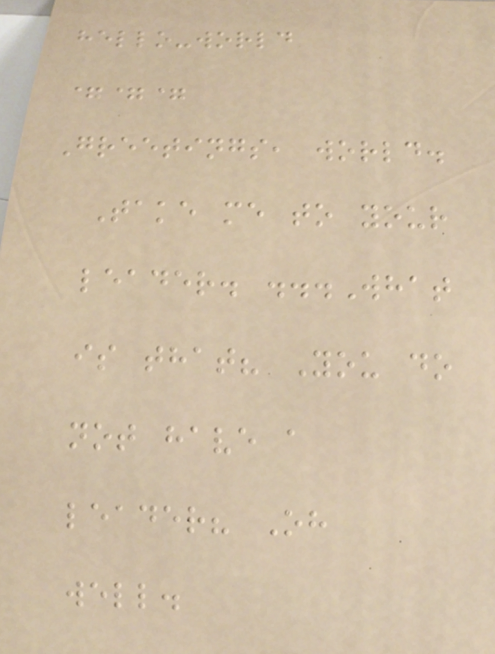hello-world
===
Greetings, world.
Take me to your
leader. ...What
is that? You do
not have a
leader? Oh
well.
